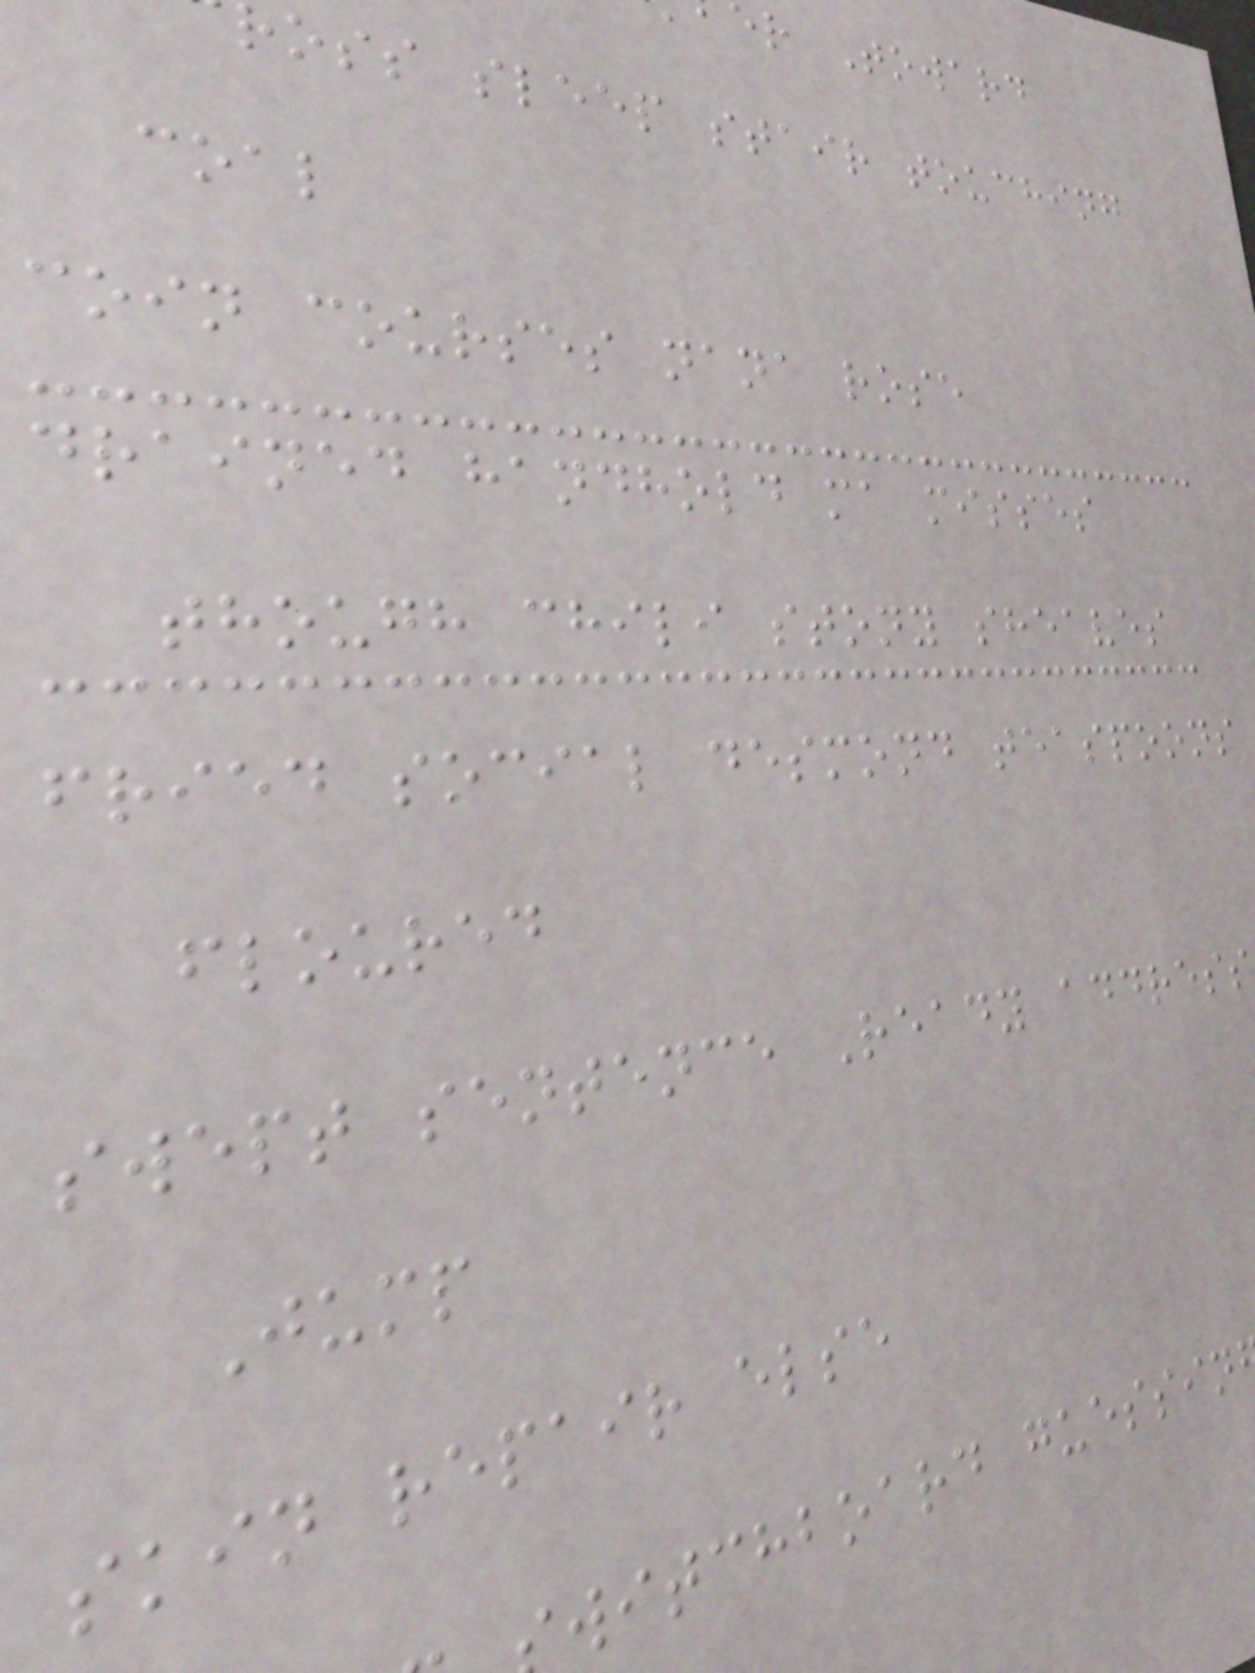er Toward
oss sleep stair touching
coal
coin courses nana rose
drained handhold ma misses
though chili stony sheaves
fried social desmond teaspoons
floured
swept sentence Ready address
Jump
skin repair else
witchboard guessin
